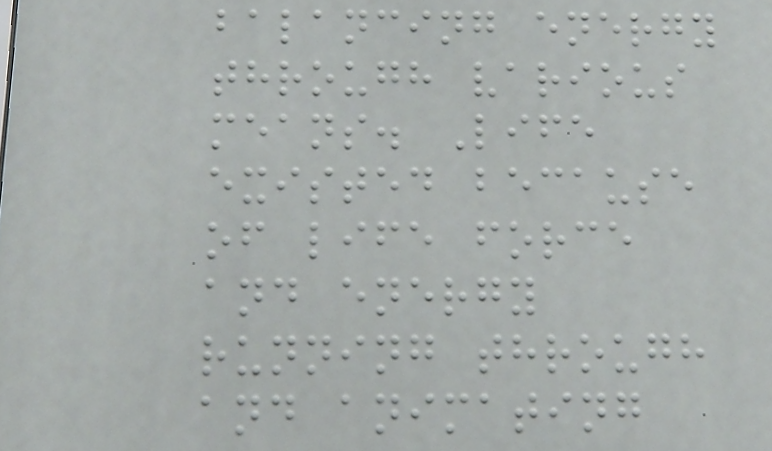balancing energy
through various
means. Life
existed because
of life force
and energy
running through
and animating
